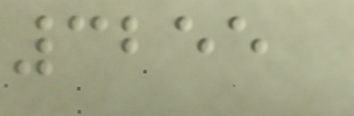3255
